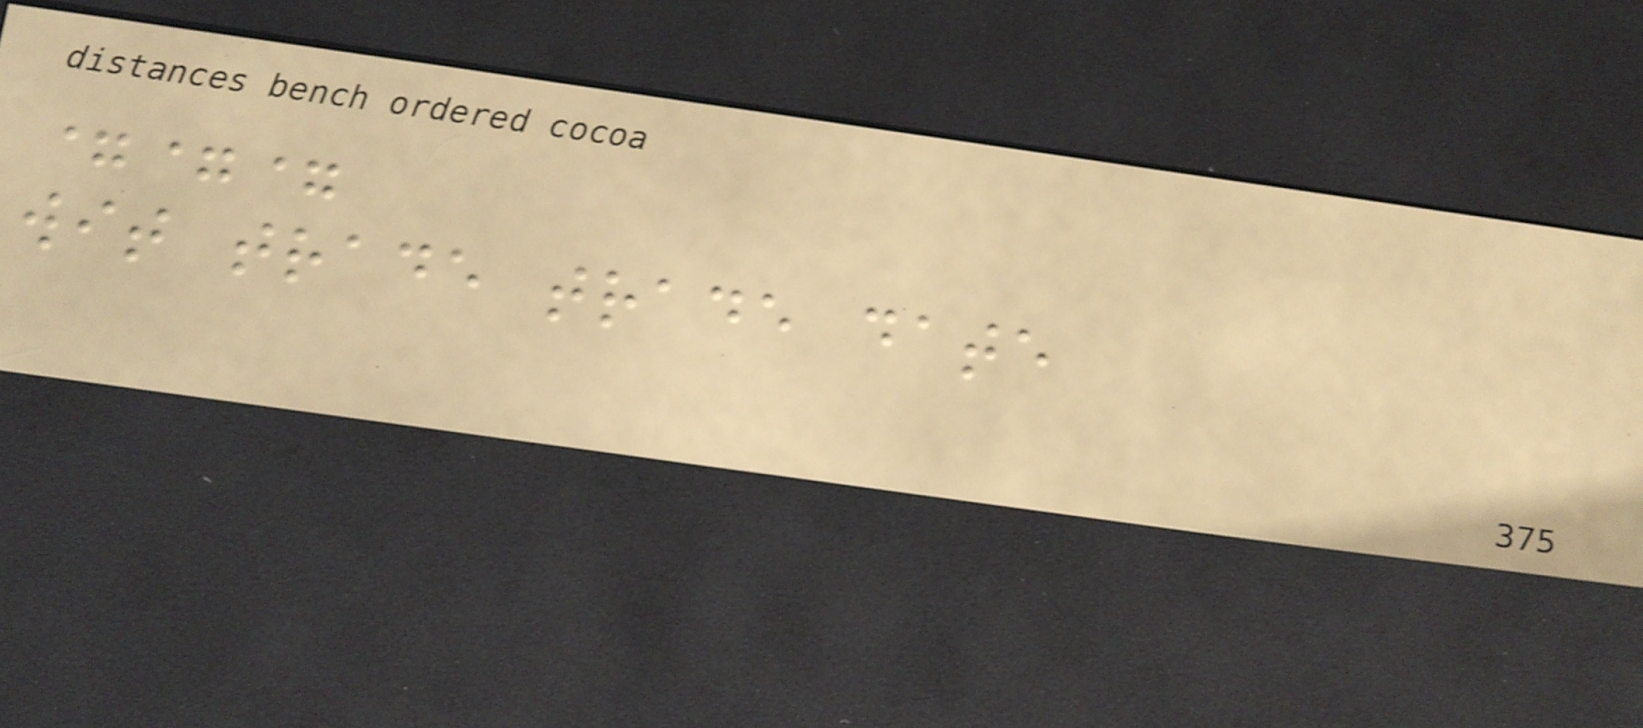===
wit trade trade date
